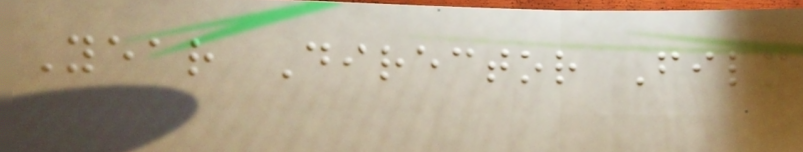Year Director Film
